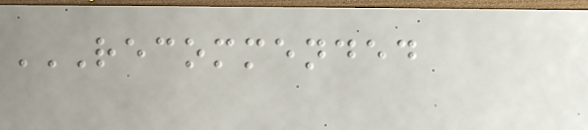RECOMMENDED
